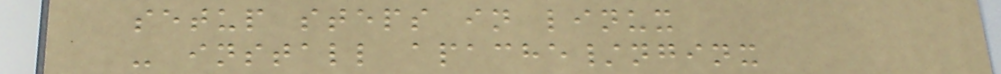setup steps in linux
- install apache/nginx
